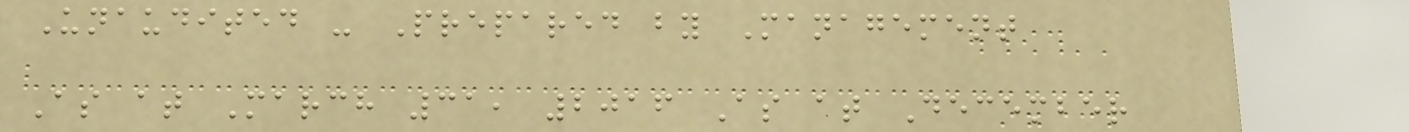Unaudited - Prepared by Management
As at March 31, 2016 As at December
